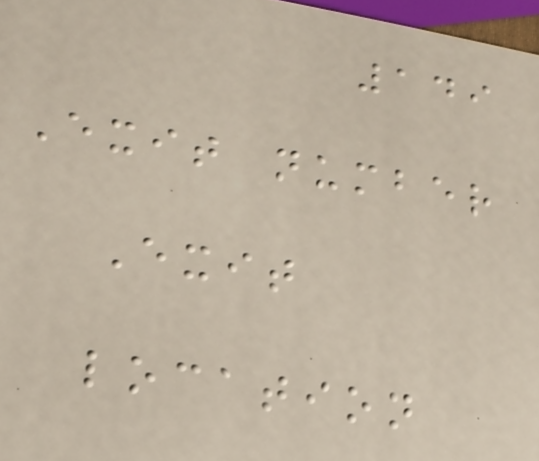149
Exit number
Exit
location
